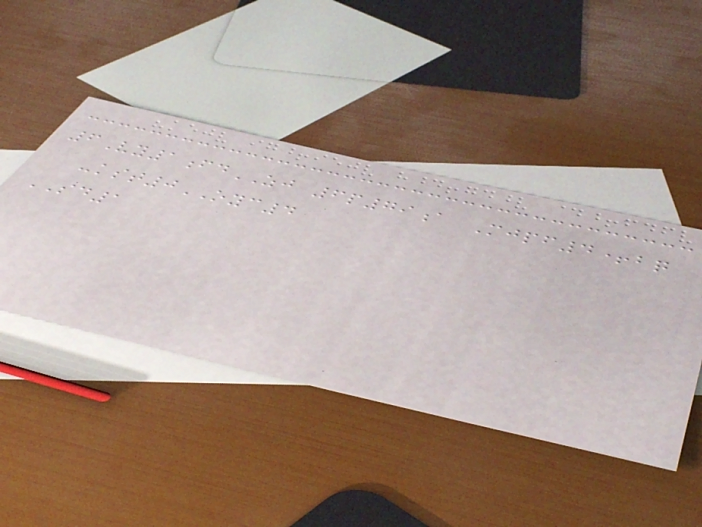6Vy1fdZJ 6p79a Mjpf4+bq
-kst0OYC4
SD1
